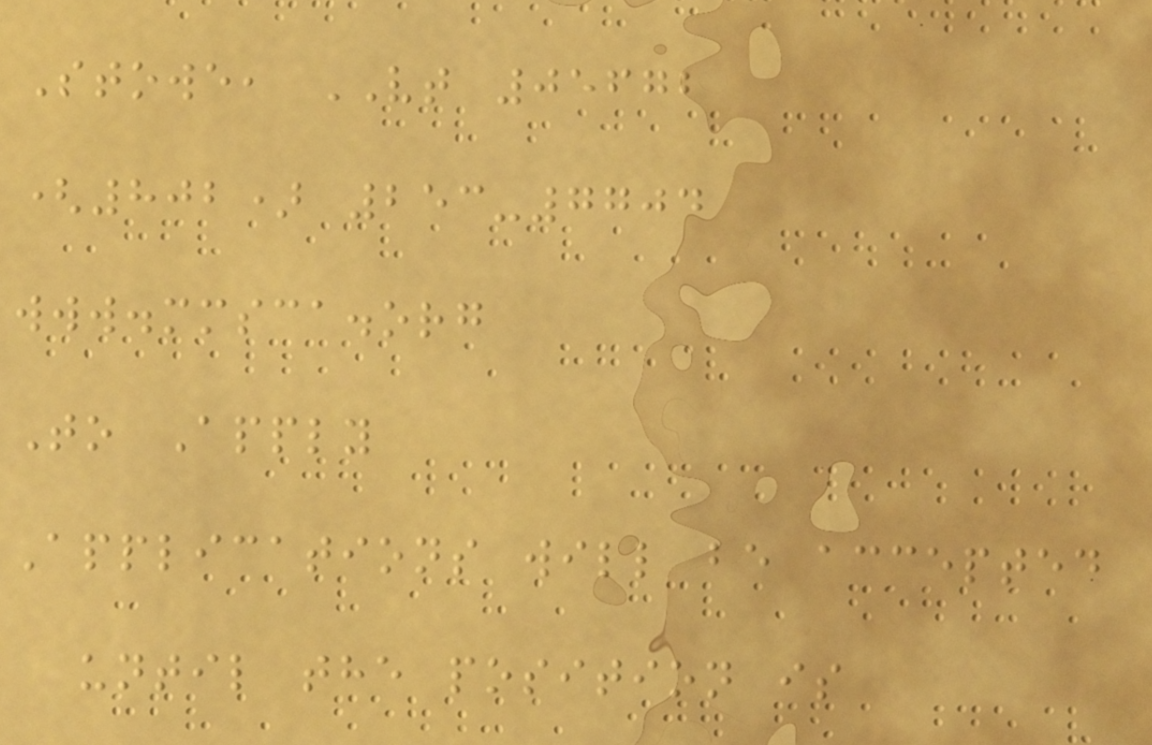Stowe, VT 05672
(802) 253-7704
www.mmsca.org
To Apply
Applications will be accepted
until the position is
